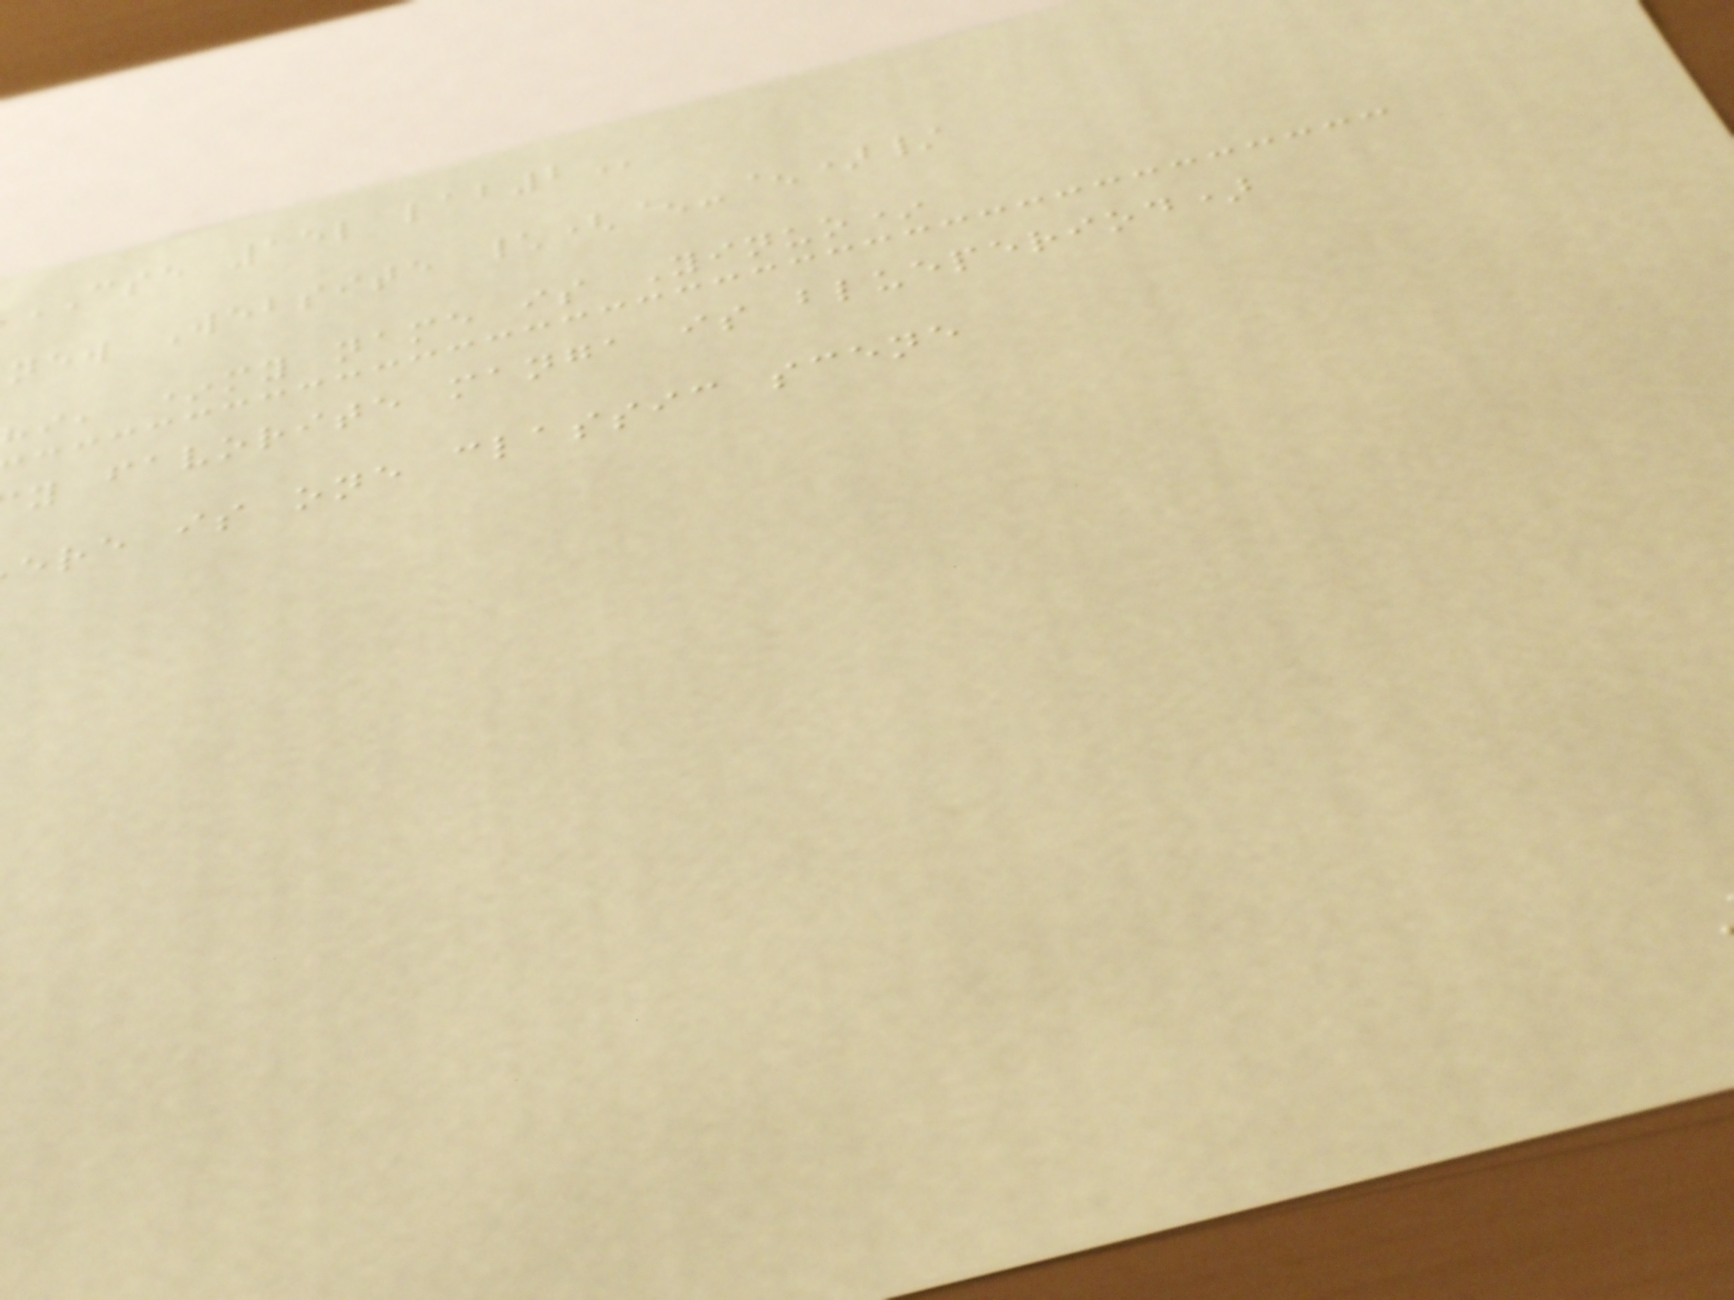CSE 15l
new Website \(^-^)/
i, *my name is Yinuo*
y favorite manga is blueperiod)
ere is one classic scene
